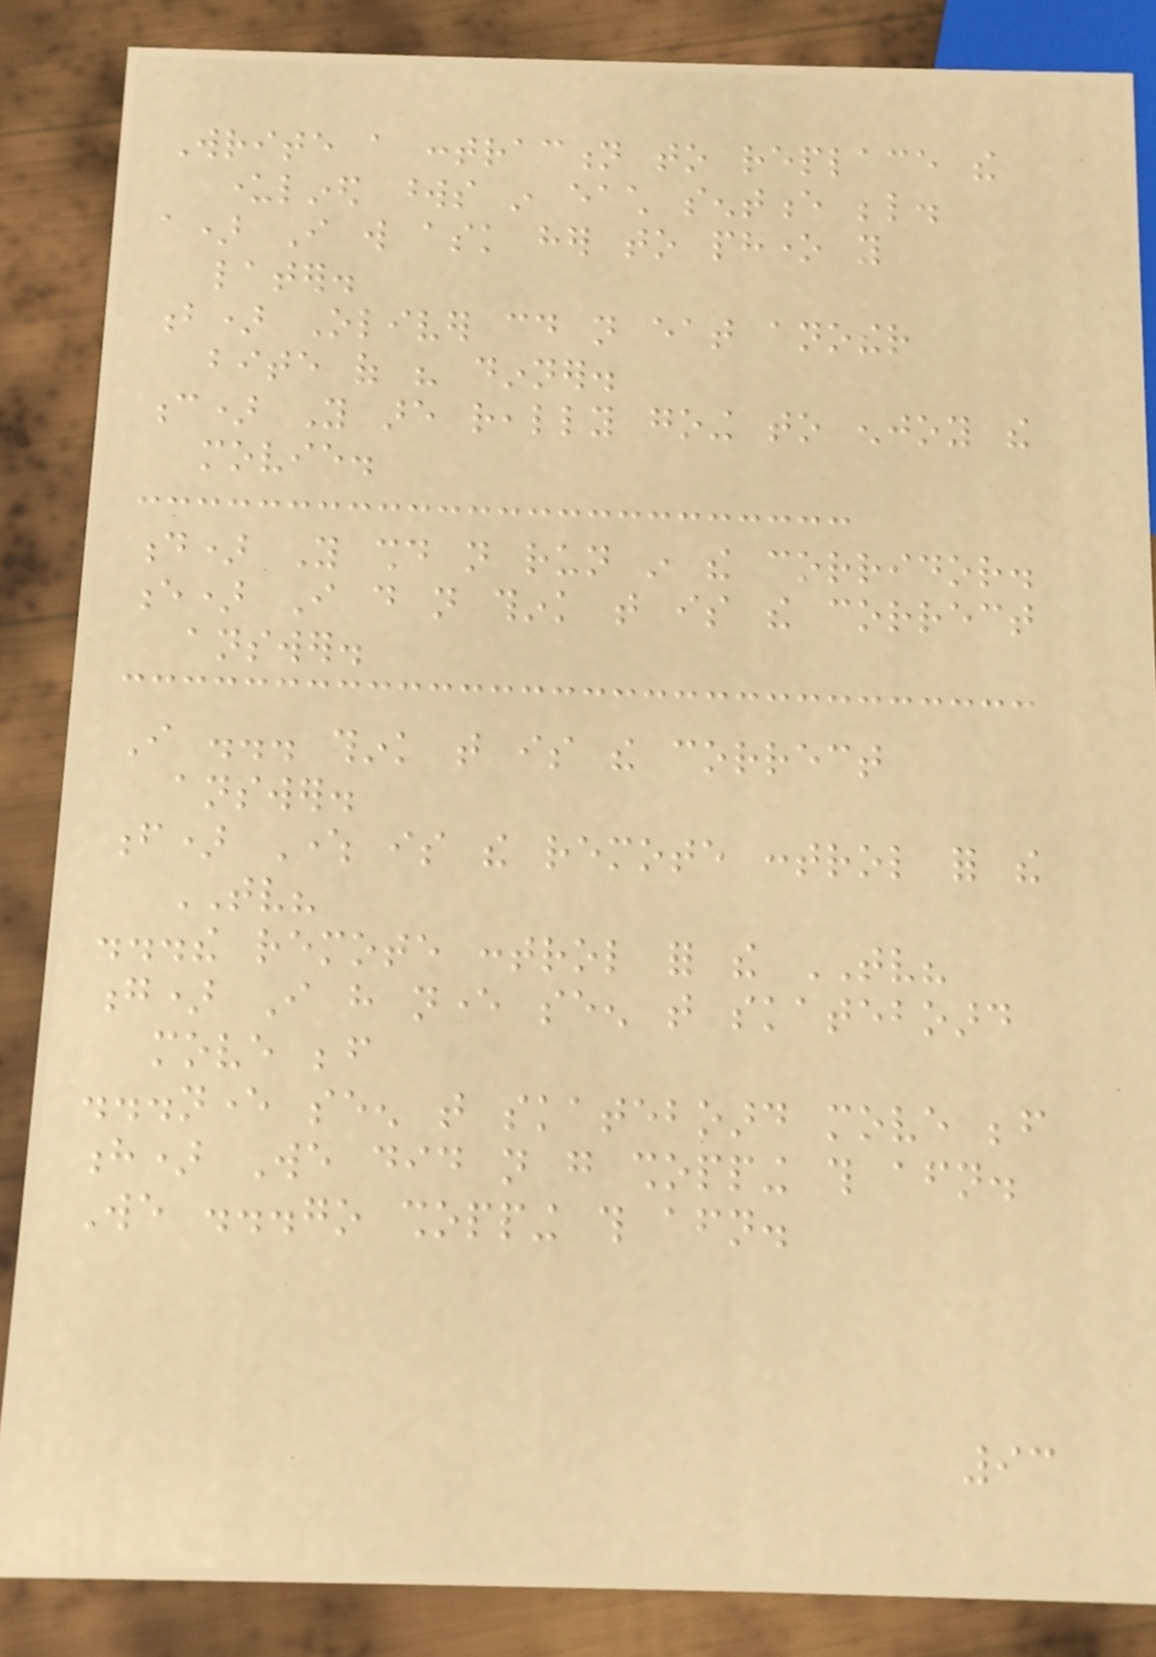Write a contraction to replace the
underlined words in each sentence below.
a) I will ask her to phone you
later.
b) Oliver could not eat another
bite of his dinner.
c) You are really going to enjoy the
movie.
d) You should not run in the corridor.
e) I do not think that is the correct
answer.
I ... think that is the correct
answer.
f) Where is the remote control for the
TV?
...the remote control for the TV?
g) I have never seen that skateboard
move before
...never seen that skateboard move before
h) We did not go shopping this afternoon.
We ...go shopping this afternoon.
93
